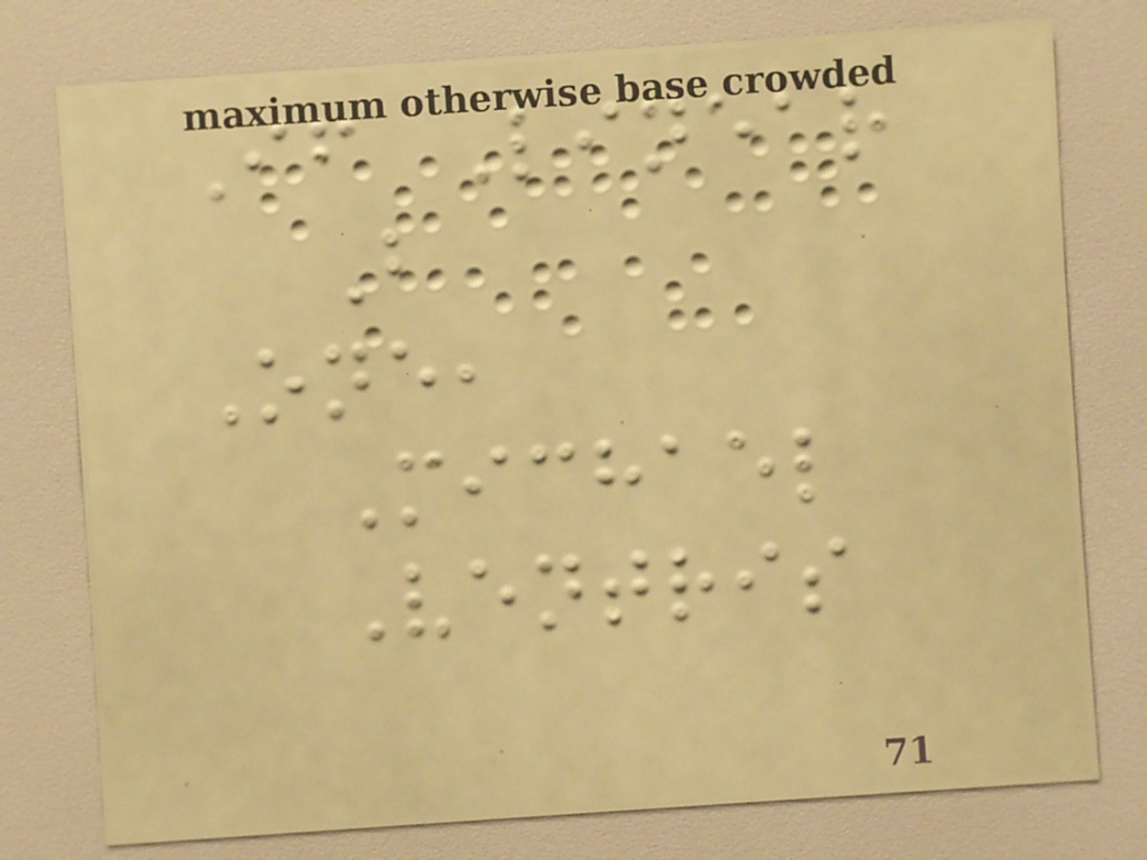If Linear
B
One,
Michael
Ventris
